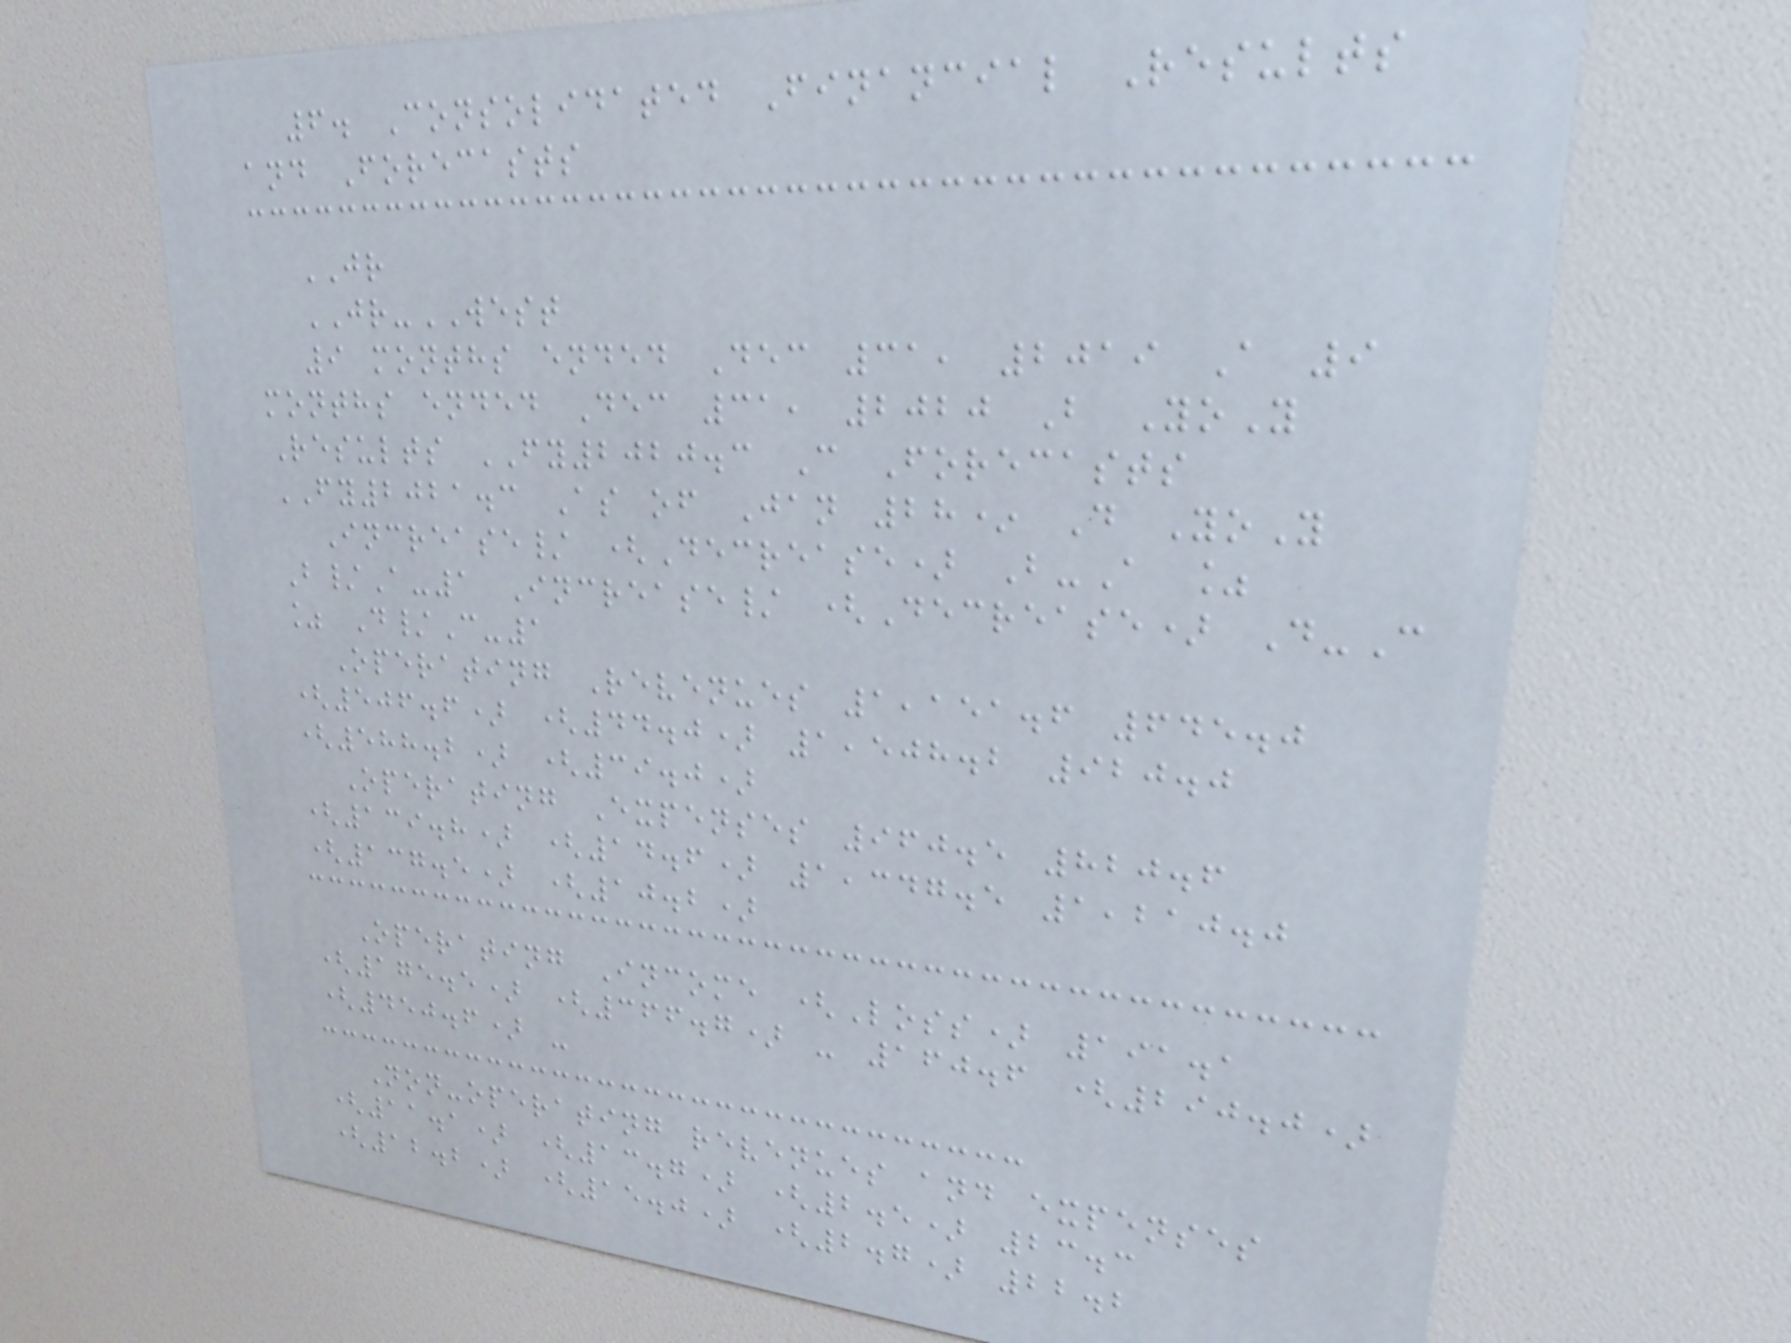6. Consolidated Financial Results
and Forecasts
JR
JR-WEST
9 months ended Dec 31, 2019 A 9
months ended Dec 31, 2020 B YoY
Results FY2020.3 C Forecasts
FY2021.3 As of Jan 28* D YoY
Increase/ (Decrease) B-A %
B/A-1 Increase/ (Decrease) D-C
% D/C-1
Operating Revenues 1,151.6 645.0
(506.6) (44.0) 1,508.2 920.0
(588.2) (39.0)
Operating Expenses 960.5 820.6
(139.8) (14.6) 1,347.5 1,210.0
(137.5) (10.2)
Operating Income (Loss) 191.1
(175.5) (366.7) - 160.6 (290.0)
(450.6) -
Non-operating revenues and expenses
(11.1) (13.7) (2.5) 23.3
(12.2) (15.0) (2.7) 22.2
